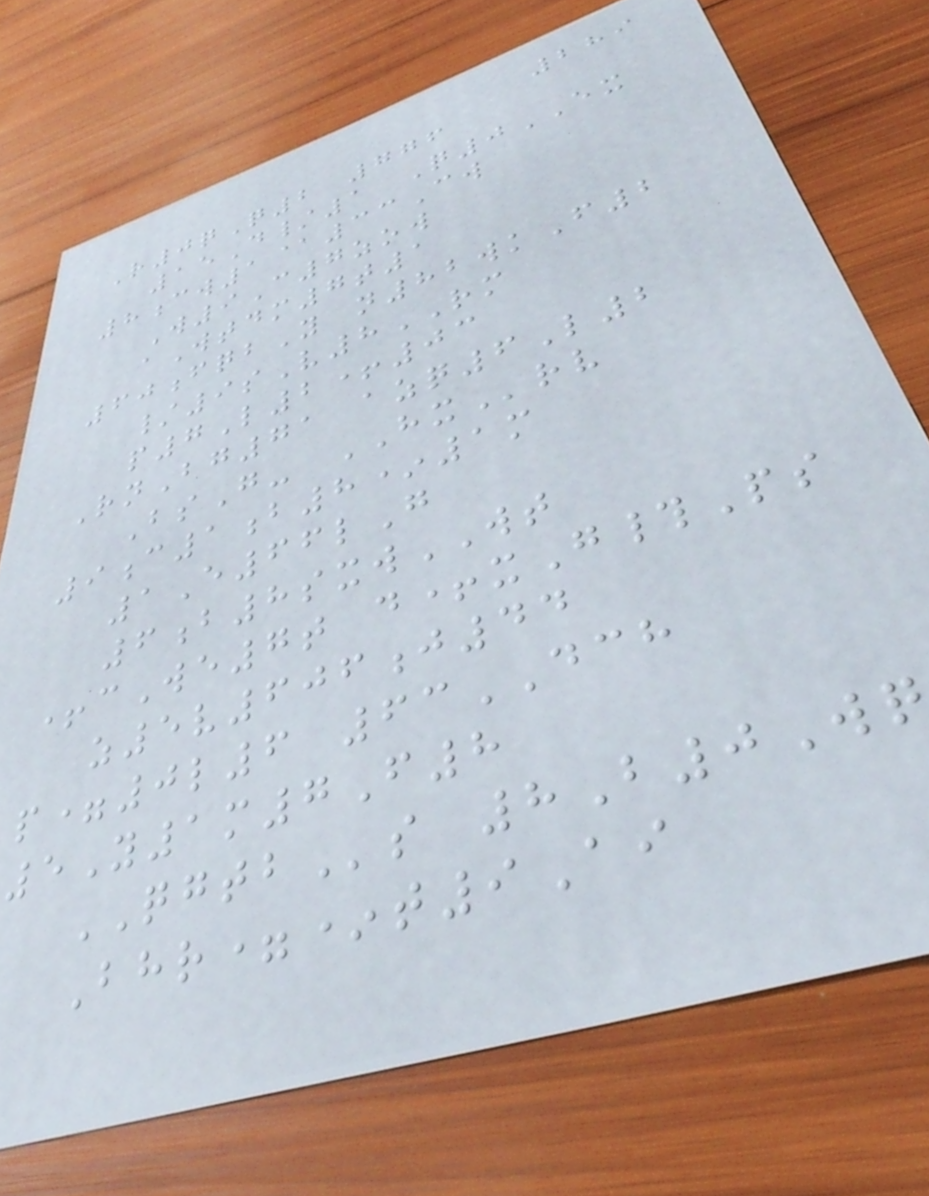289
R0qQ2 776
15D/1 Q0EX
8cw1@33Cw
W9C7zow
aWtdm7t1
60fqbY n82wkF2
/9sV8RM
p7L2+03
RnBg71 azq6L2
BsG- HXrv
9c1b8*1m
1E66lG
6b8sxwWT
+cWe7t d+xG#Ps
z5v606j44
p=0l6 63DCH
5Y1m7F8
QGTBs 8B0Wq
Bhr=*t9Ai
